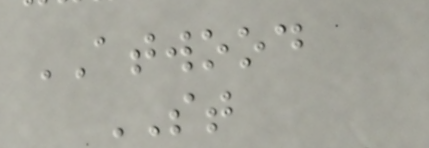ATWOOD
ST
